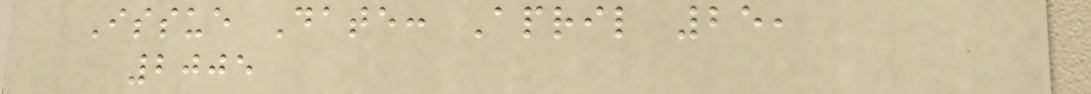Issue Date: April 25,
2005
